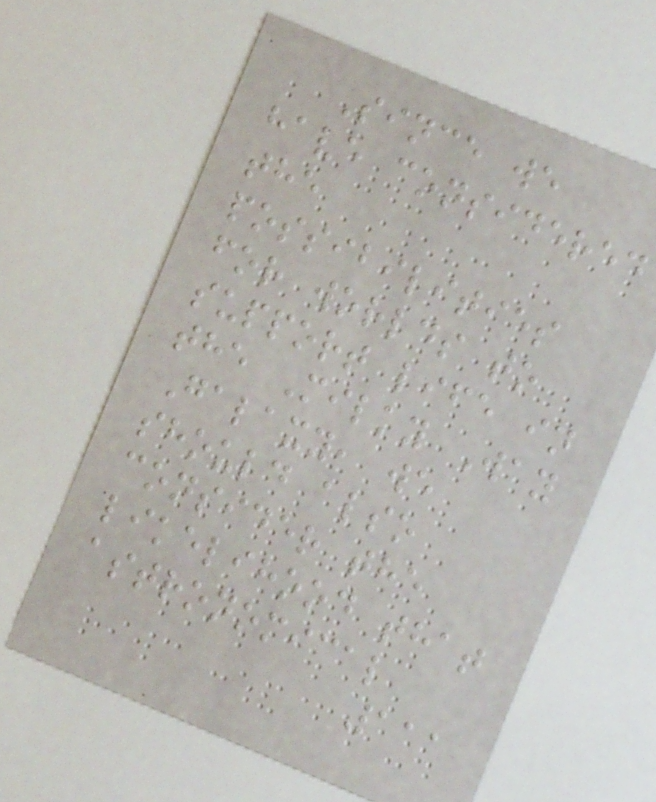Since we
have considered
the
possibilities
for worlds to
support life in
the Milky Way
Galaxy, we
should also
consider the
likelihood that
astronomical
111
